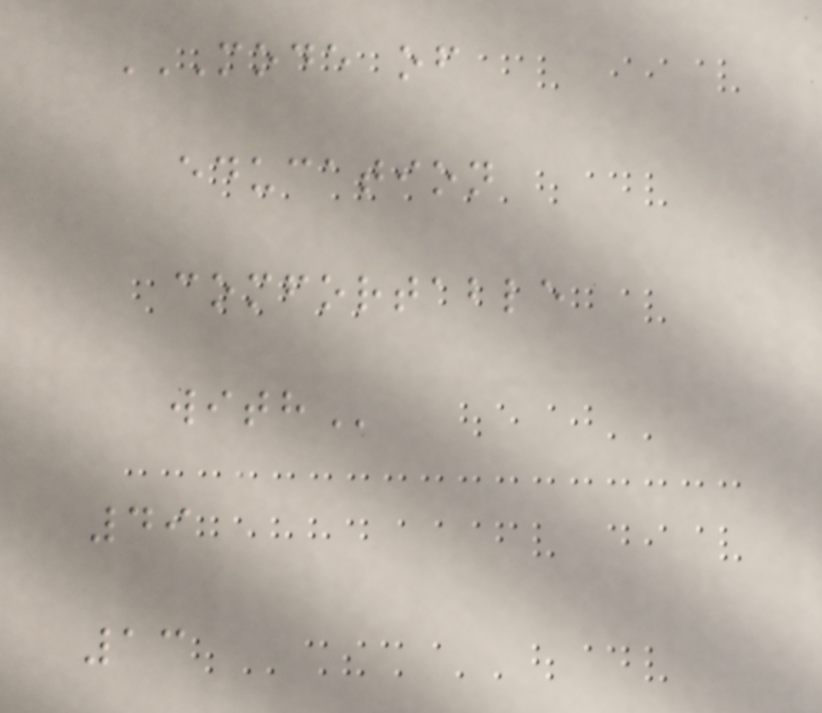MODE OF
EDUCATION
COMFORTABLE
WITH
49
13
